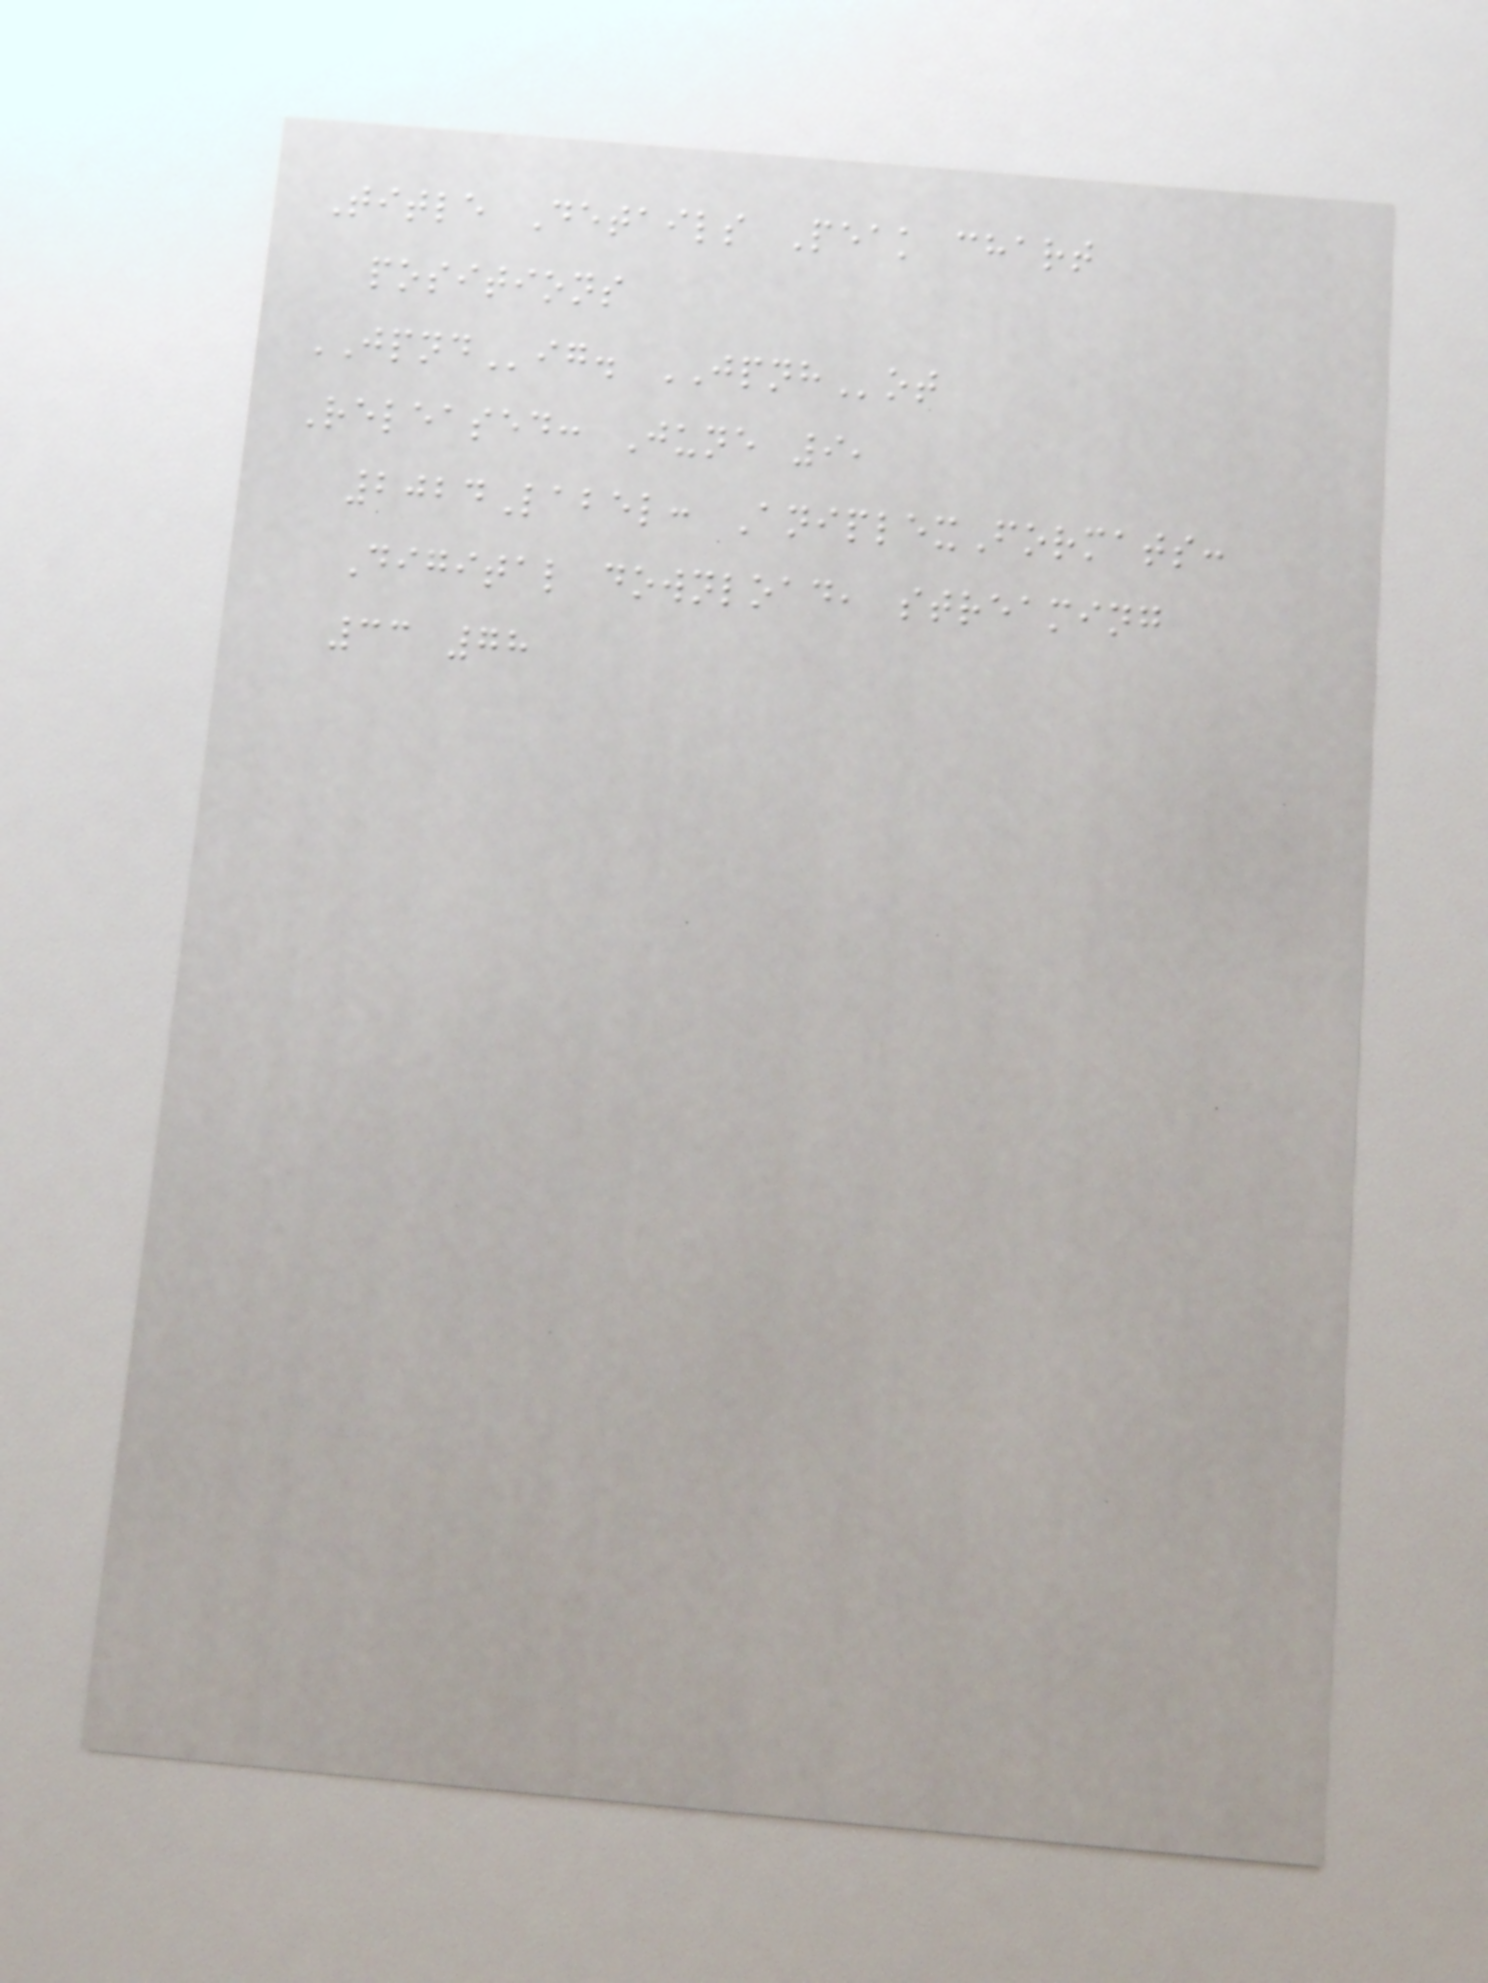Title Details Peak chart
positions
JPNDig. JPNHot
Released: June 9,
2024Label: AniplexFormats:
Digital download, streaming
33 78
